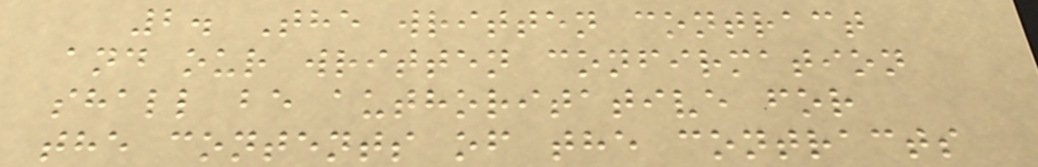2. The written contract
and our written confirmation
shall be authoritative for
the contents of the contracts
